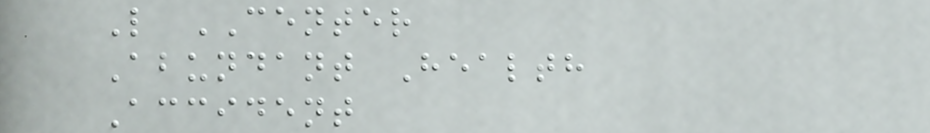L CENTER
Abundant Health
Accident
